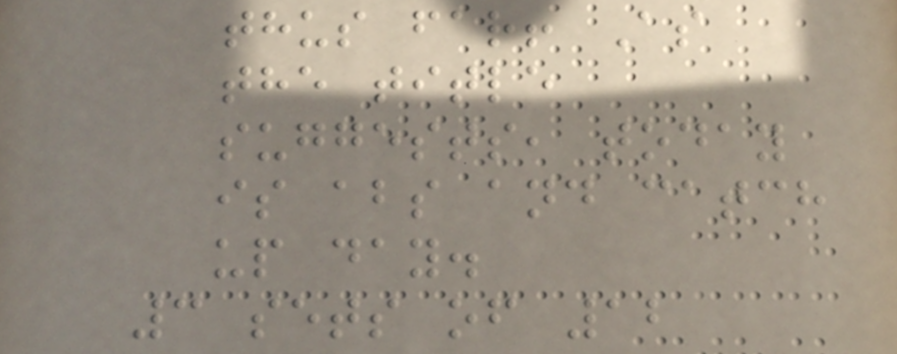thus far! As
the title
suggests, today
is abs and catch
up day.
3 sets of 12
